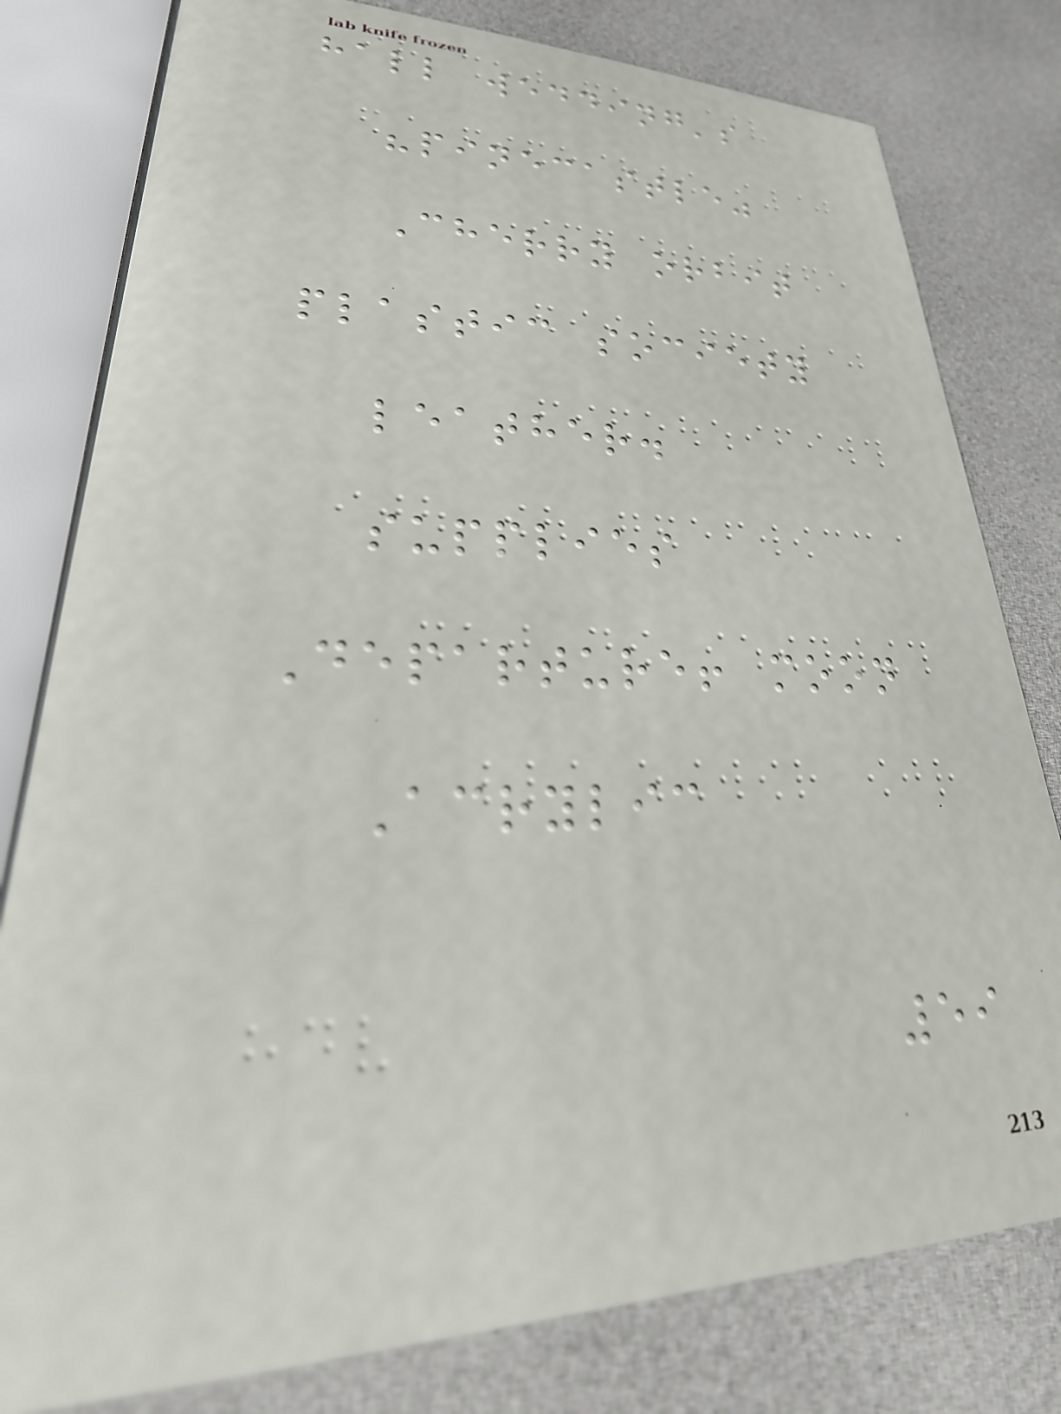hall wedding's
"pinecastle"
Cherry orbit
plastic society
leather.
supplies
Departure! moon
Acrylic
59
